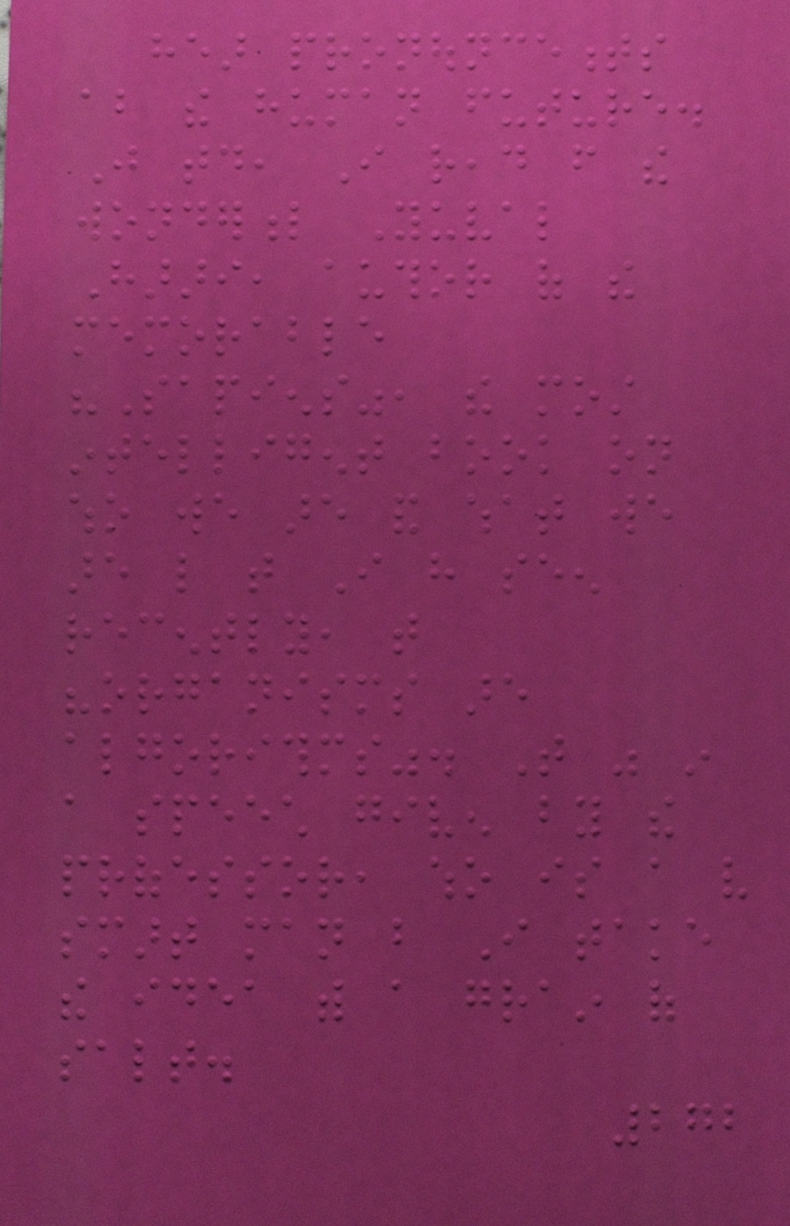hear pronouncements
about the human future.
Just today, I read from the
wonderful Yuval
Harari, author of the
memorable
"Sapiens", the most
intelligent book on
who we are and what we
are like that I have seen
recently, that
"organisms are
algorithms". That was in
a speech given by the
professor, who is a very
smart man but I take
the idea with a grain of
salt.
272
